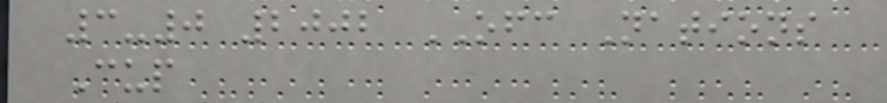3-0 2002 OFC Nations
Cup
